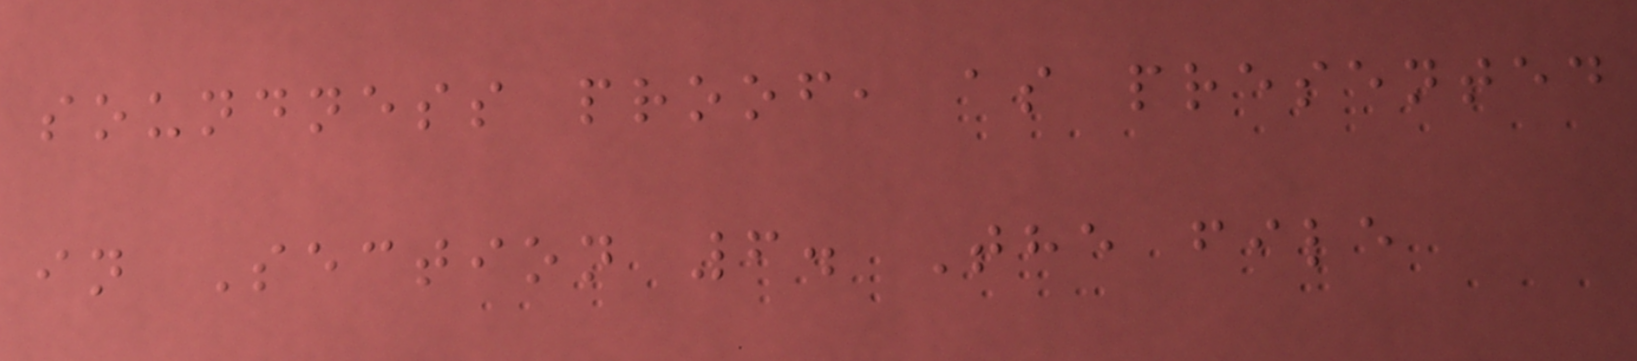soundness proof, as presented
in Section 6. The file
